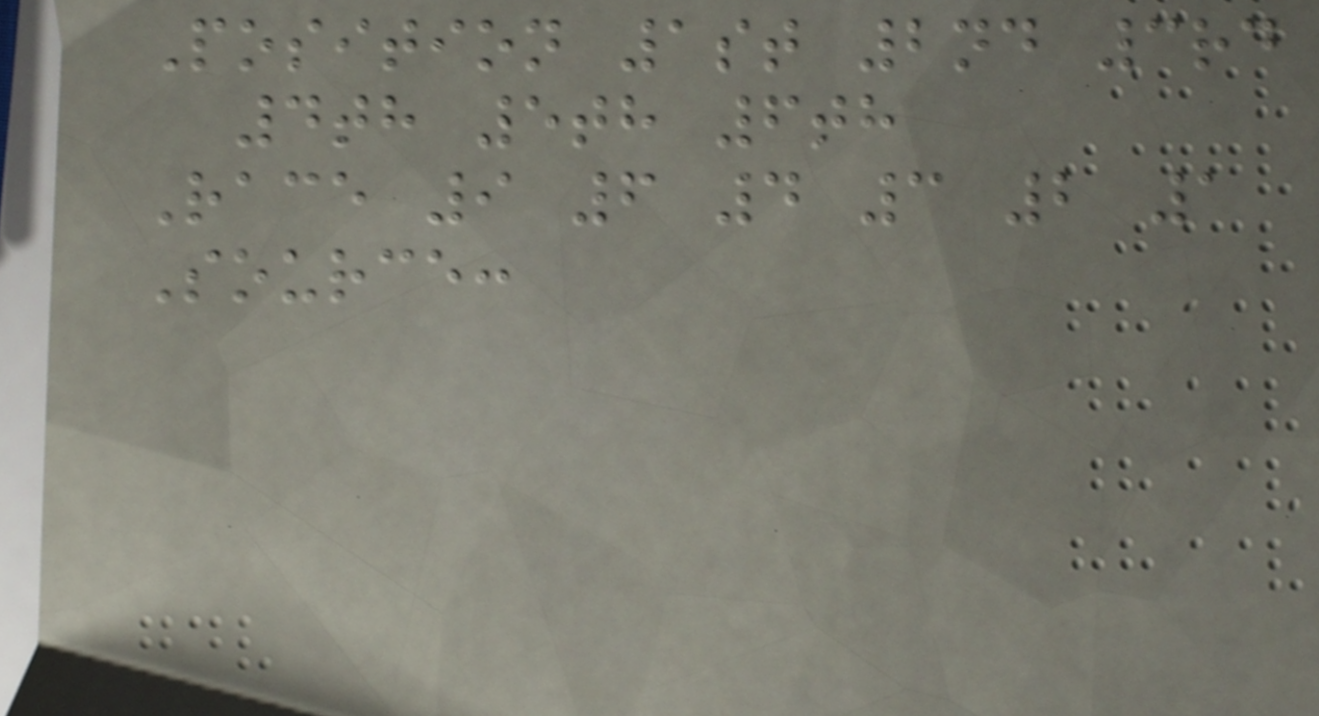Position 1st 2nd 3rd
4th 5th 6th
Race 9 6 4 3 2 1
Source:
